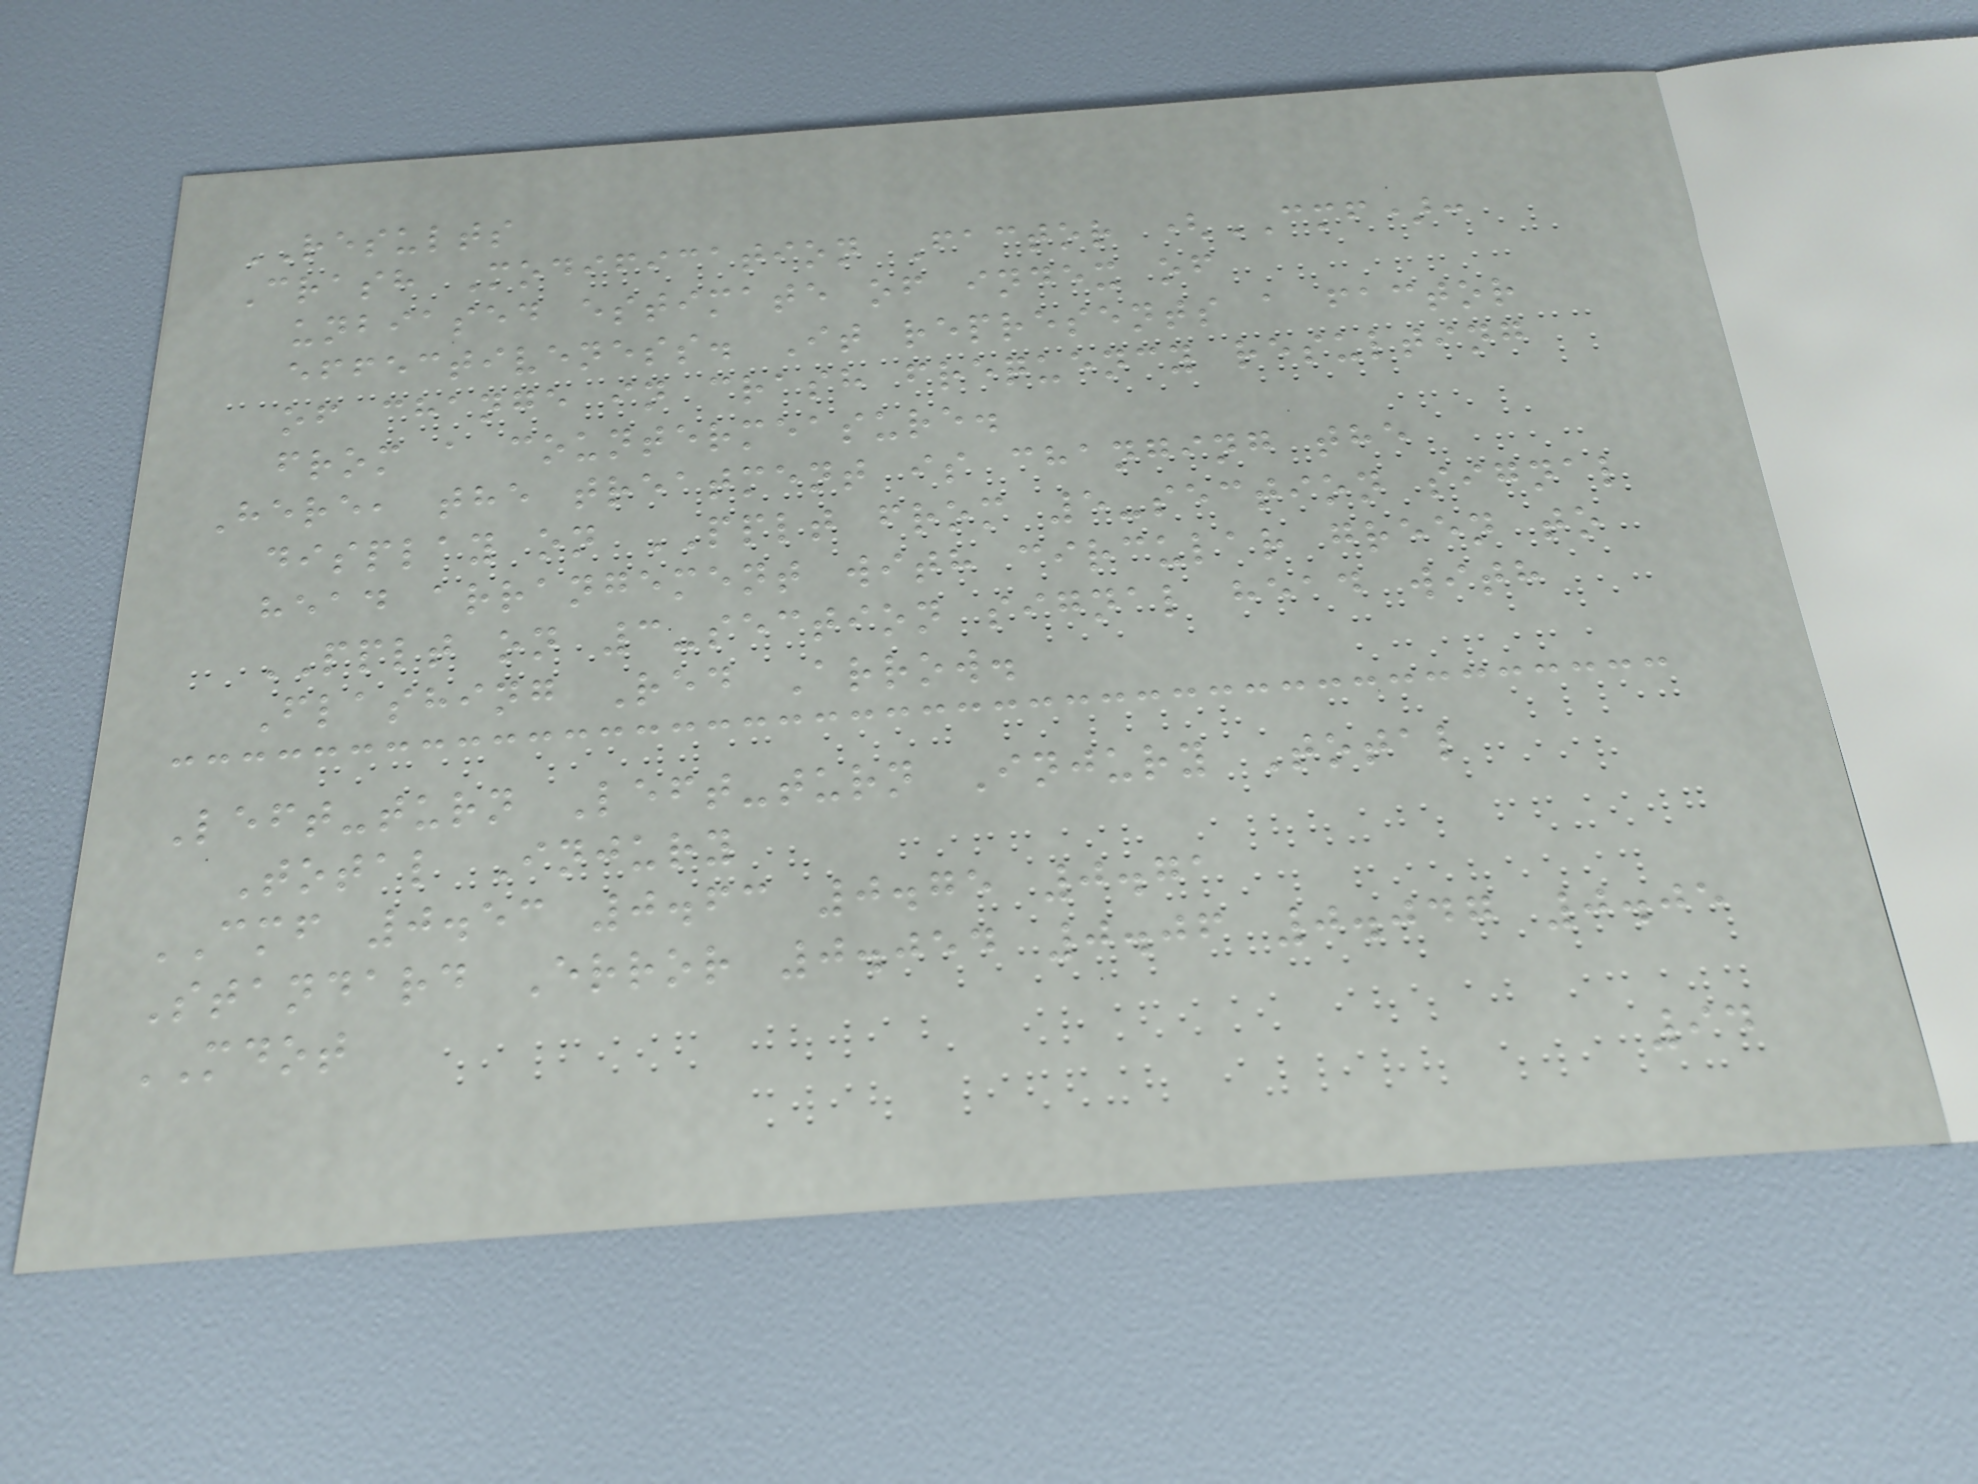RESULTS
Crash Modification Factor (CMF):
unbiased estimate of index of
effectiveness. It represents a factor
of change in crash frequency resulting
from a countermeasure.
Here, the treatment is changing the
display on PPLT from 5-section signal
head arrangement with circular green to
PPLT on 3-section signal head with
Flashing Red Arrow.
Left-turn Left-turn Injury Total
Total Injury
CMF 0.53 0.63 0.75 0.71
Standard Error 0.054 0.06 0.047 0.05
MDOT
94
